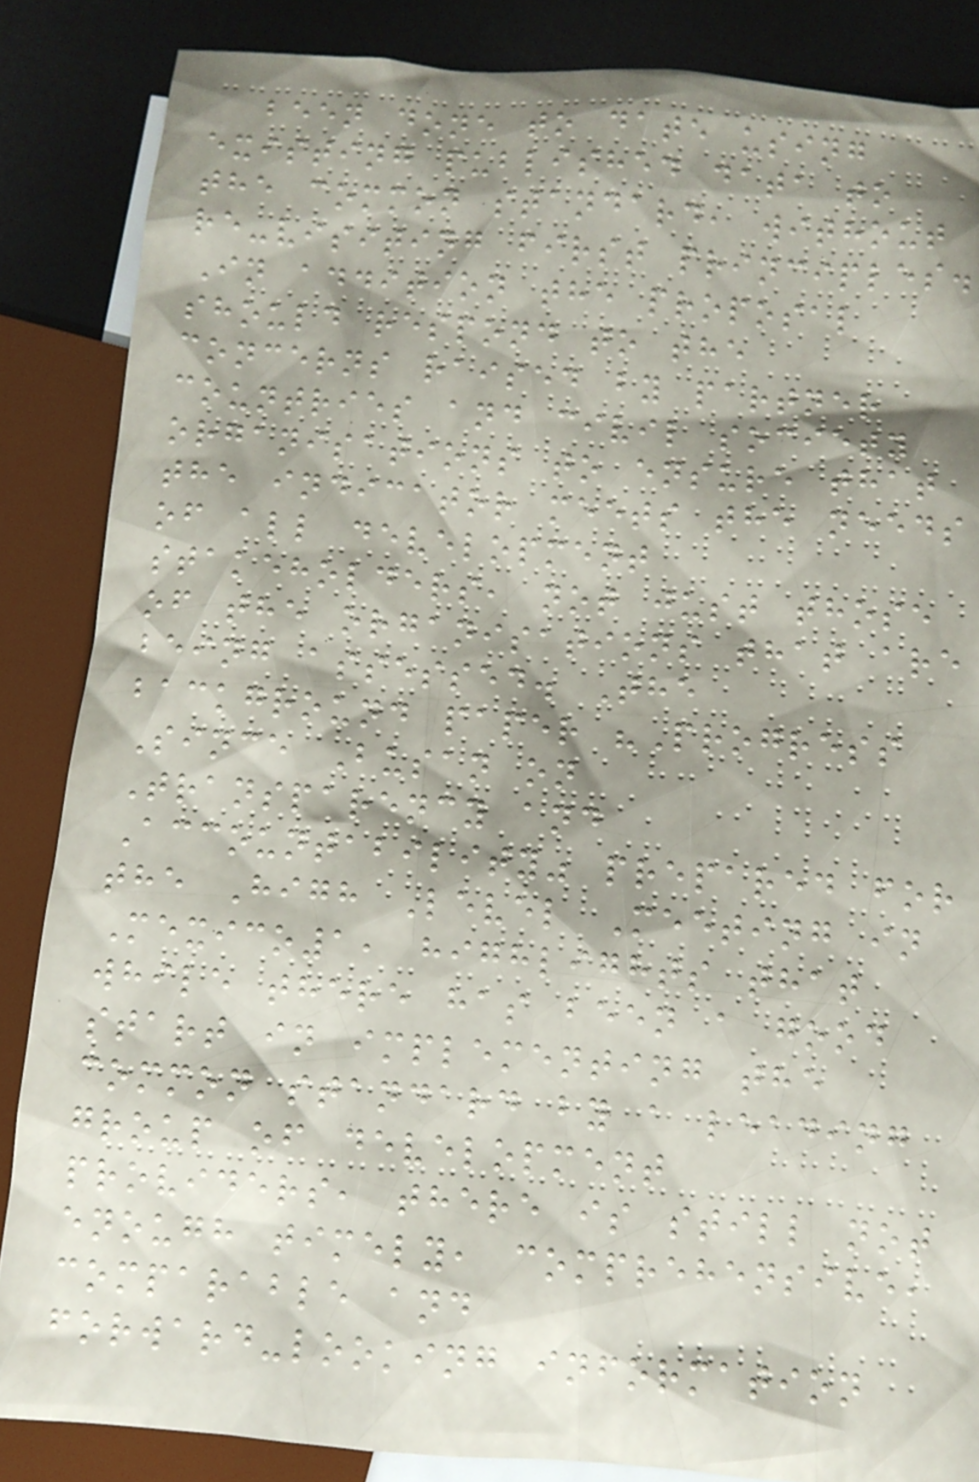been done to date using
existing published data to
the common standard, without
re-visiting first principles.
In addition the proposal
should respond to the
concerns raised by partner
countries and civil society
organisations to ensure that
the indicator meets the needs
of all development
stakeholders, not just those
of the organisations that are
being assessed. The
background paper "Progress
Since Busan on
Transparency and
Accountability" prepared for
the High Level Meeting in
Mexico1, highlights that
while there has been a good
start in implementing the
common standard by a leading
group of development
providers, there is still not
enough timely, comprehensive,
comparable and
forward-looking information
